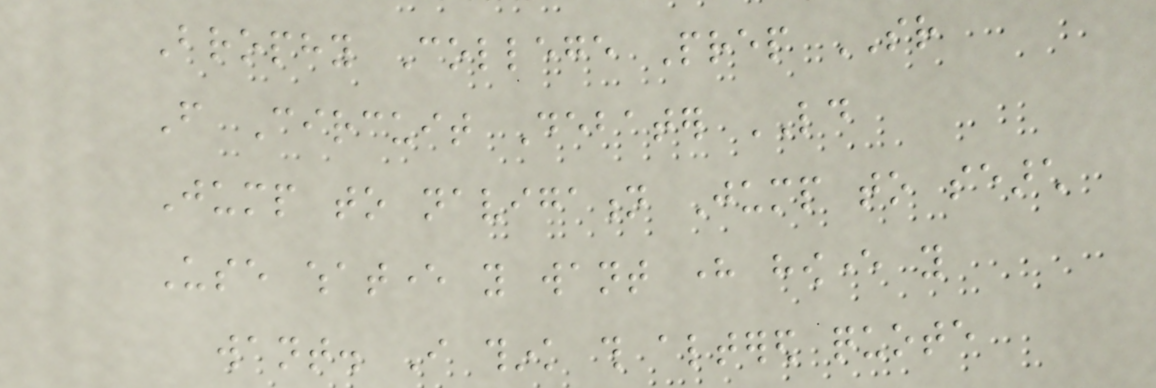Brophy College Prep SR
From Circuit Debater LD
Jump to navigation Jump to search
Use whatever you want here however you
want. I think this altered quote
